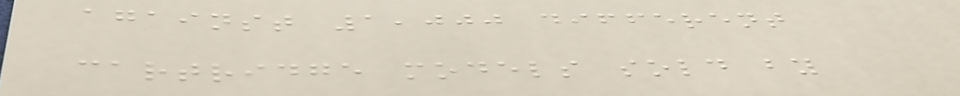against 1,000 different
cartridge models sold by
